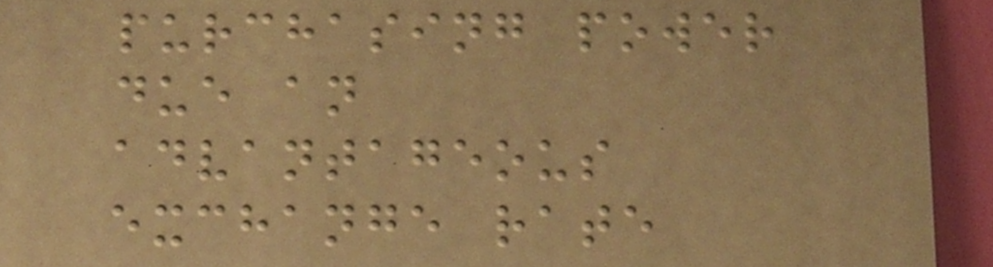purchasing power
due an
advantageous
exchange rate
